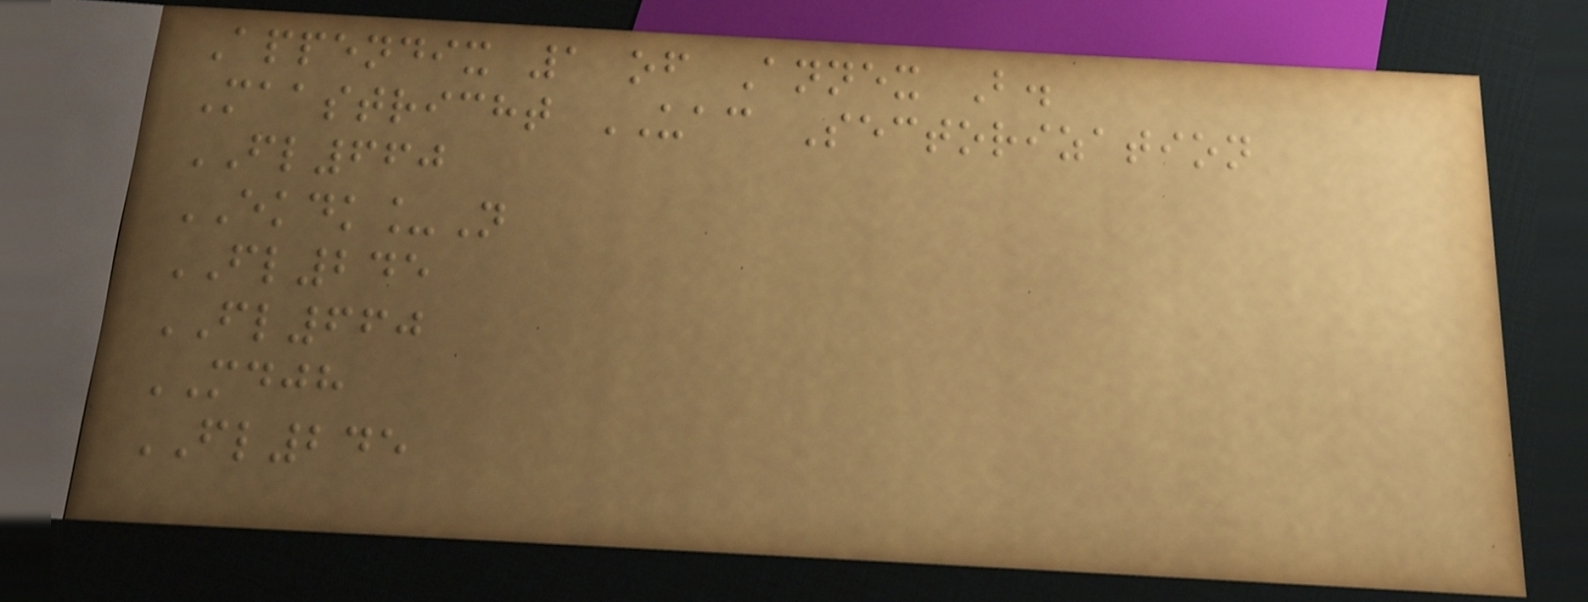Appendix 1 of Annex B.
Maastricht UAC Sectorization
FL660
EKDK_N
FL245
FL660
MDJH
FL245
